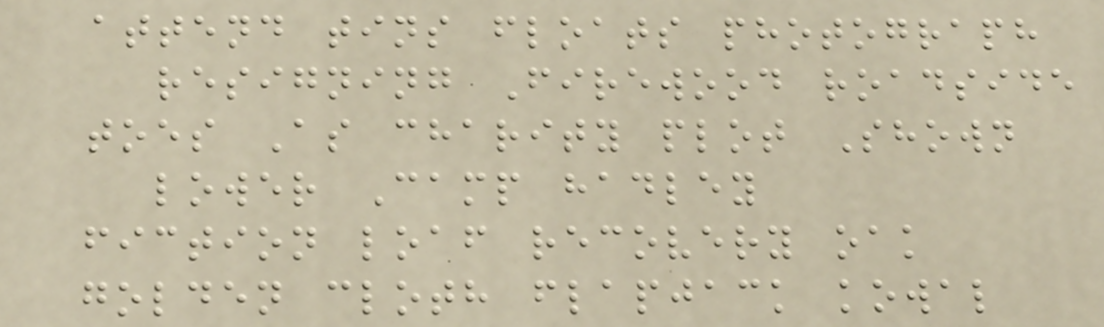attend tins floats photograph
resigning Firewood roadside
toes As charity plot Shown
lower Camp hadley
fiction loaf recovery oak
golden cloth flapjack kowal
